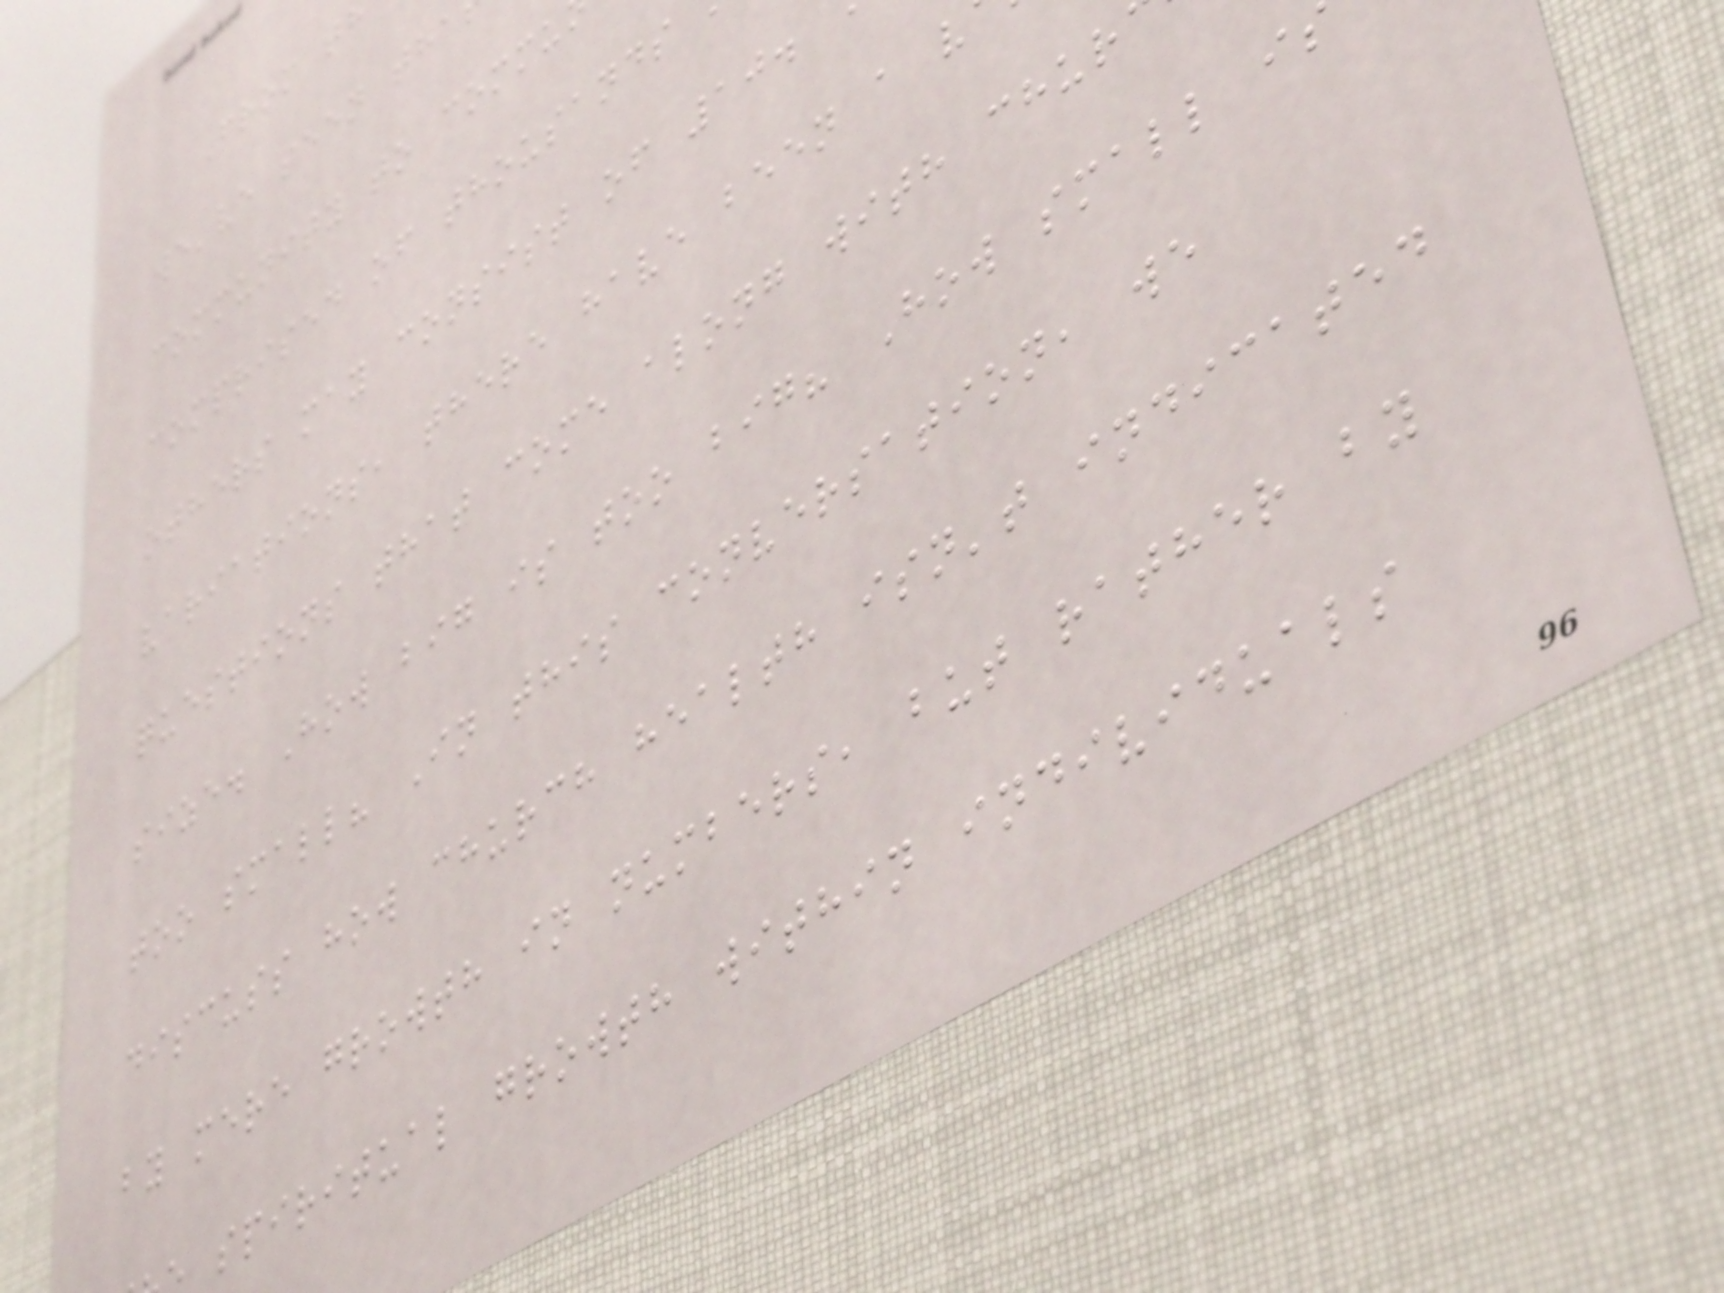we've seen tha
community to commu
comprised of thousands
others may consist of 10.
variations, there have been a v
questions that come along with chur
size. How big is too big? How small i
too small? In this conversation, we
discuss how church health isn't indicated
by mere growth in numbers, but rather by
spiritual growth within individuals
